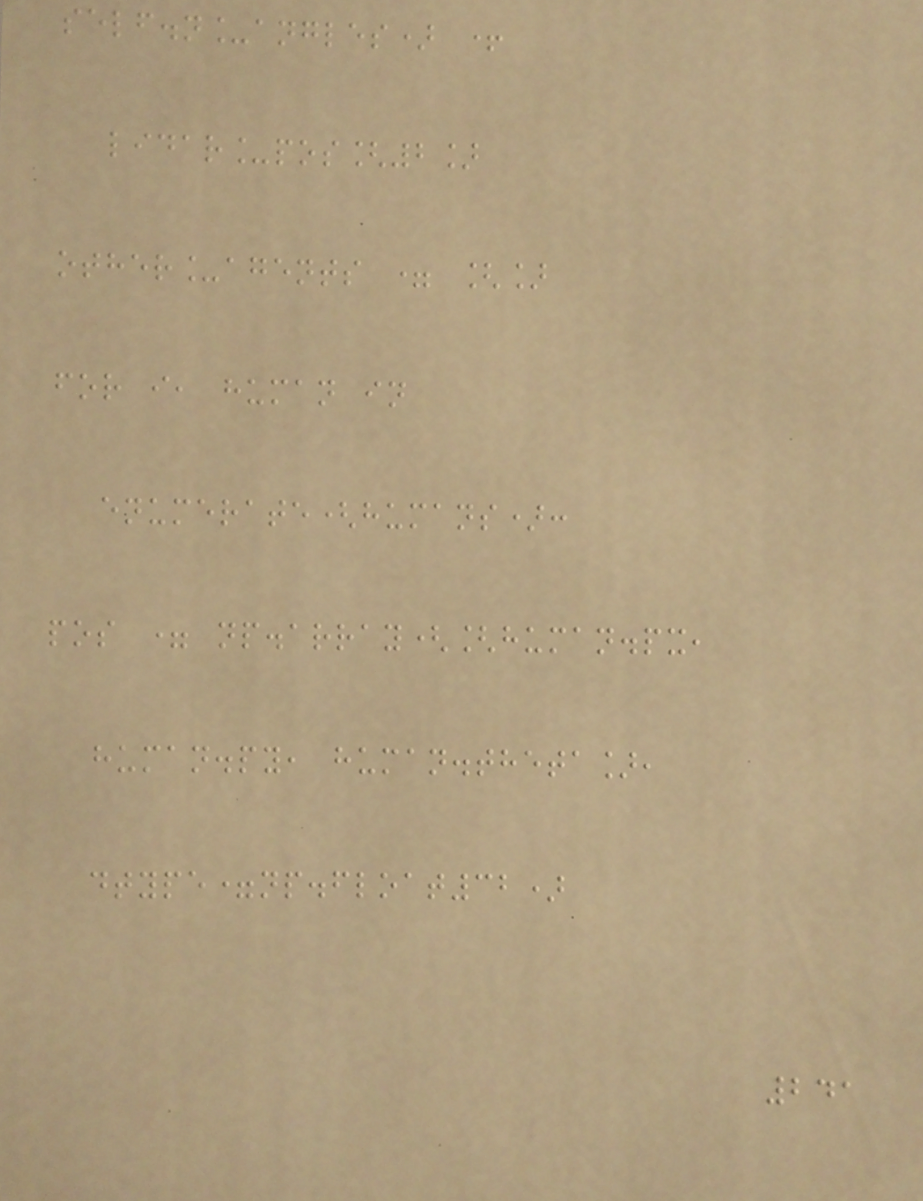self.n_angles) +
lidar_pos[2]
other_agents = []
for i, human in
enumerate(humans):
pos = np.array([human.px,
human.py, human.theta],
dtype=np.float32)
241
